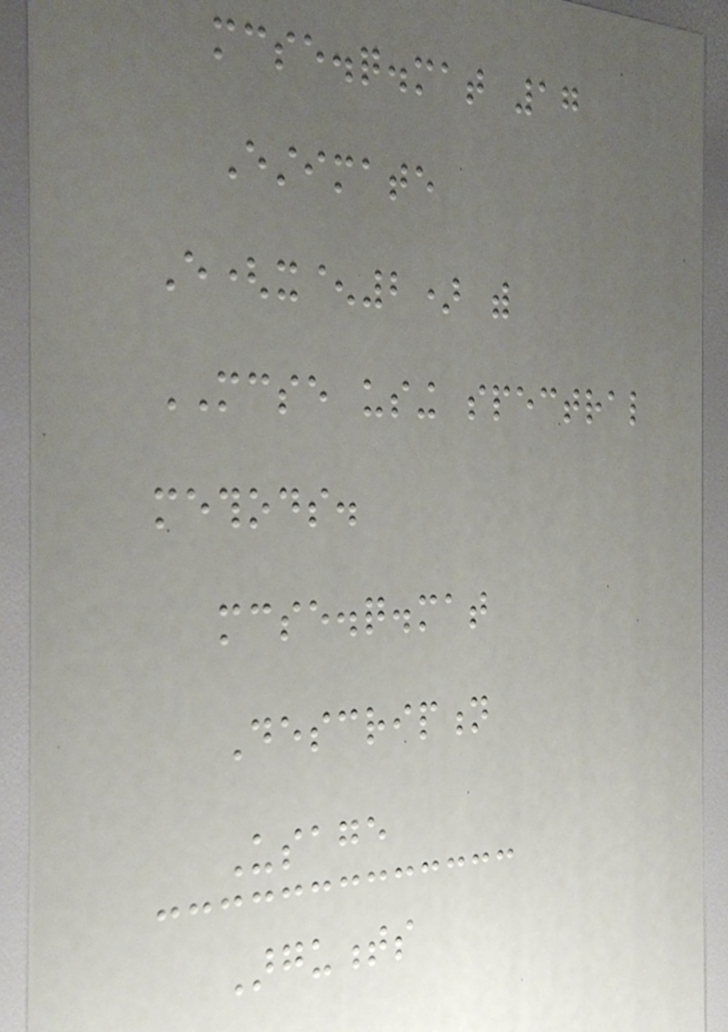mcse.q.mat 17
Estimate
E(x^2) with
MCSE using spectral
methods.
mcse.q.mat
Description
Usage
Arguments
